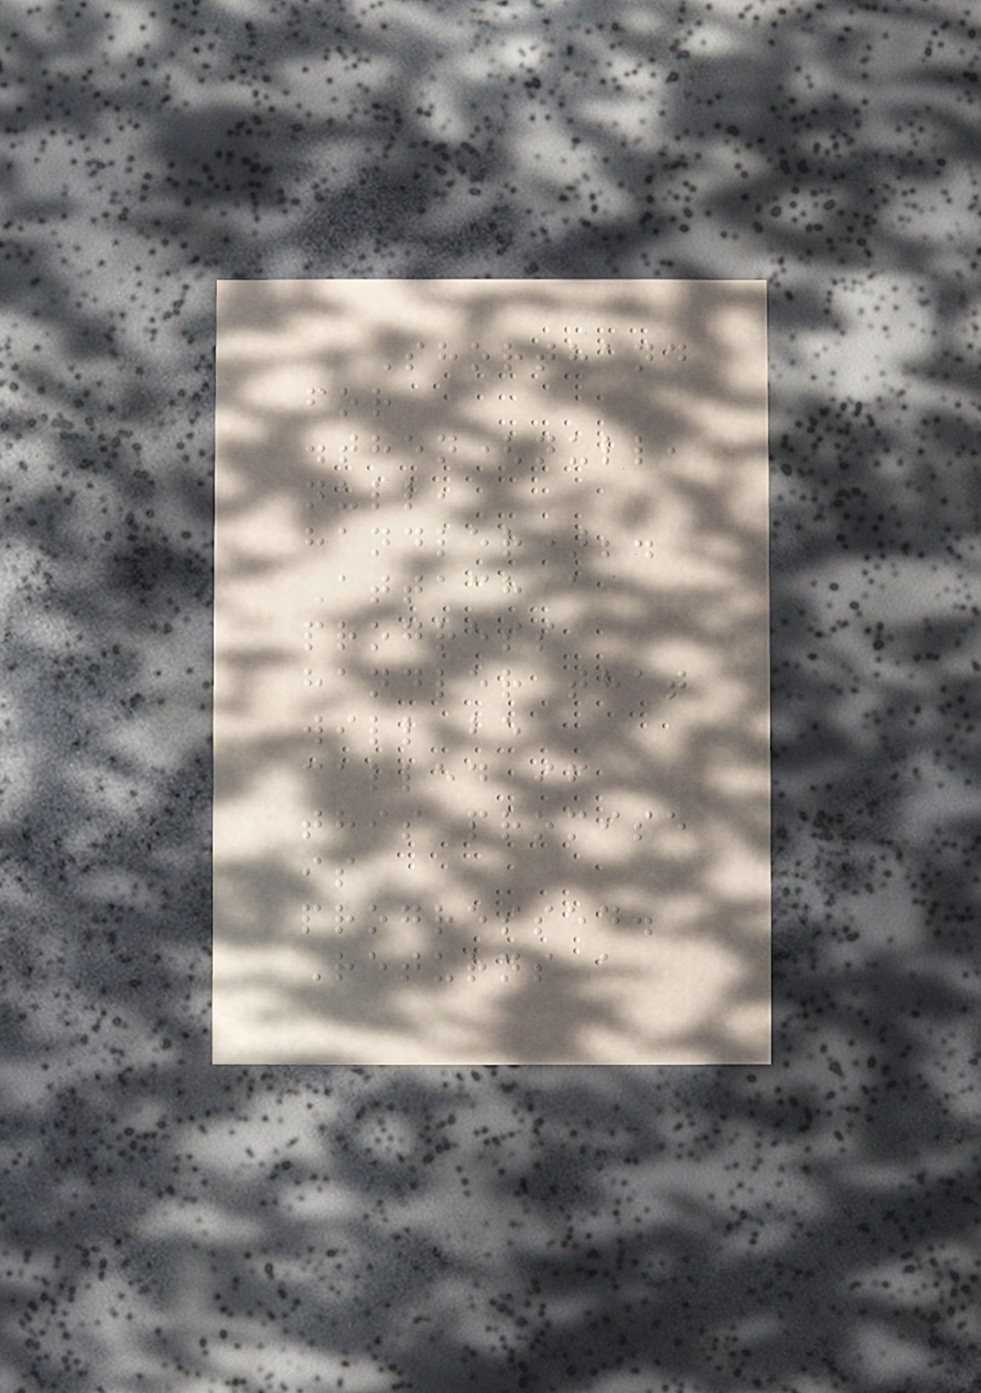Shorthand
for
.then(null,
null,
handler);.
Attach a
progress
handler that
will be
called if
this promise
is
progressed.
Returns a
